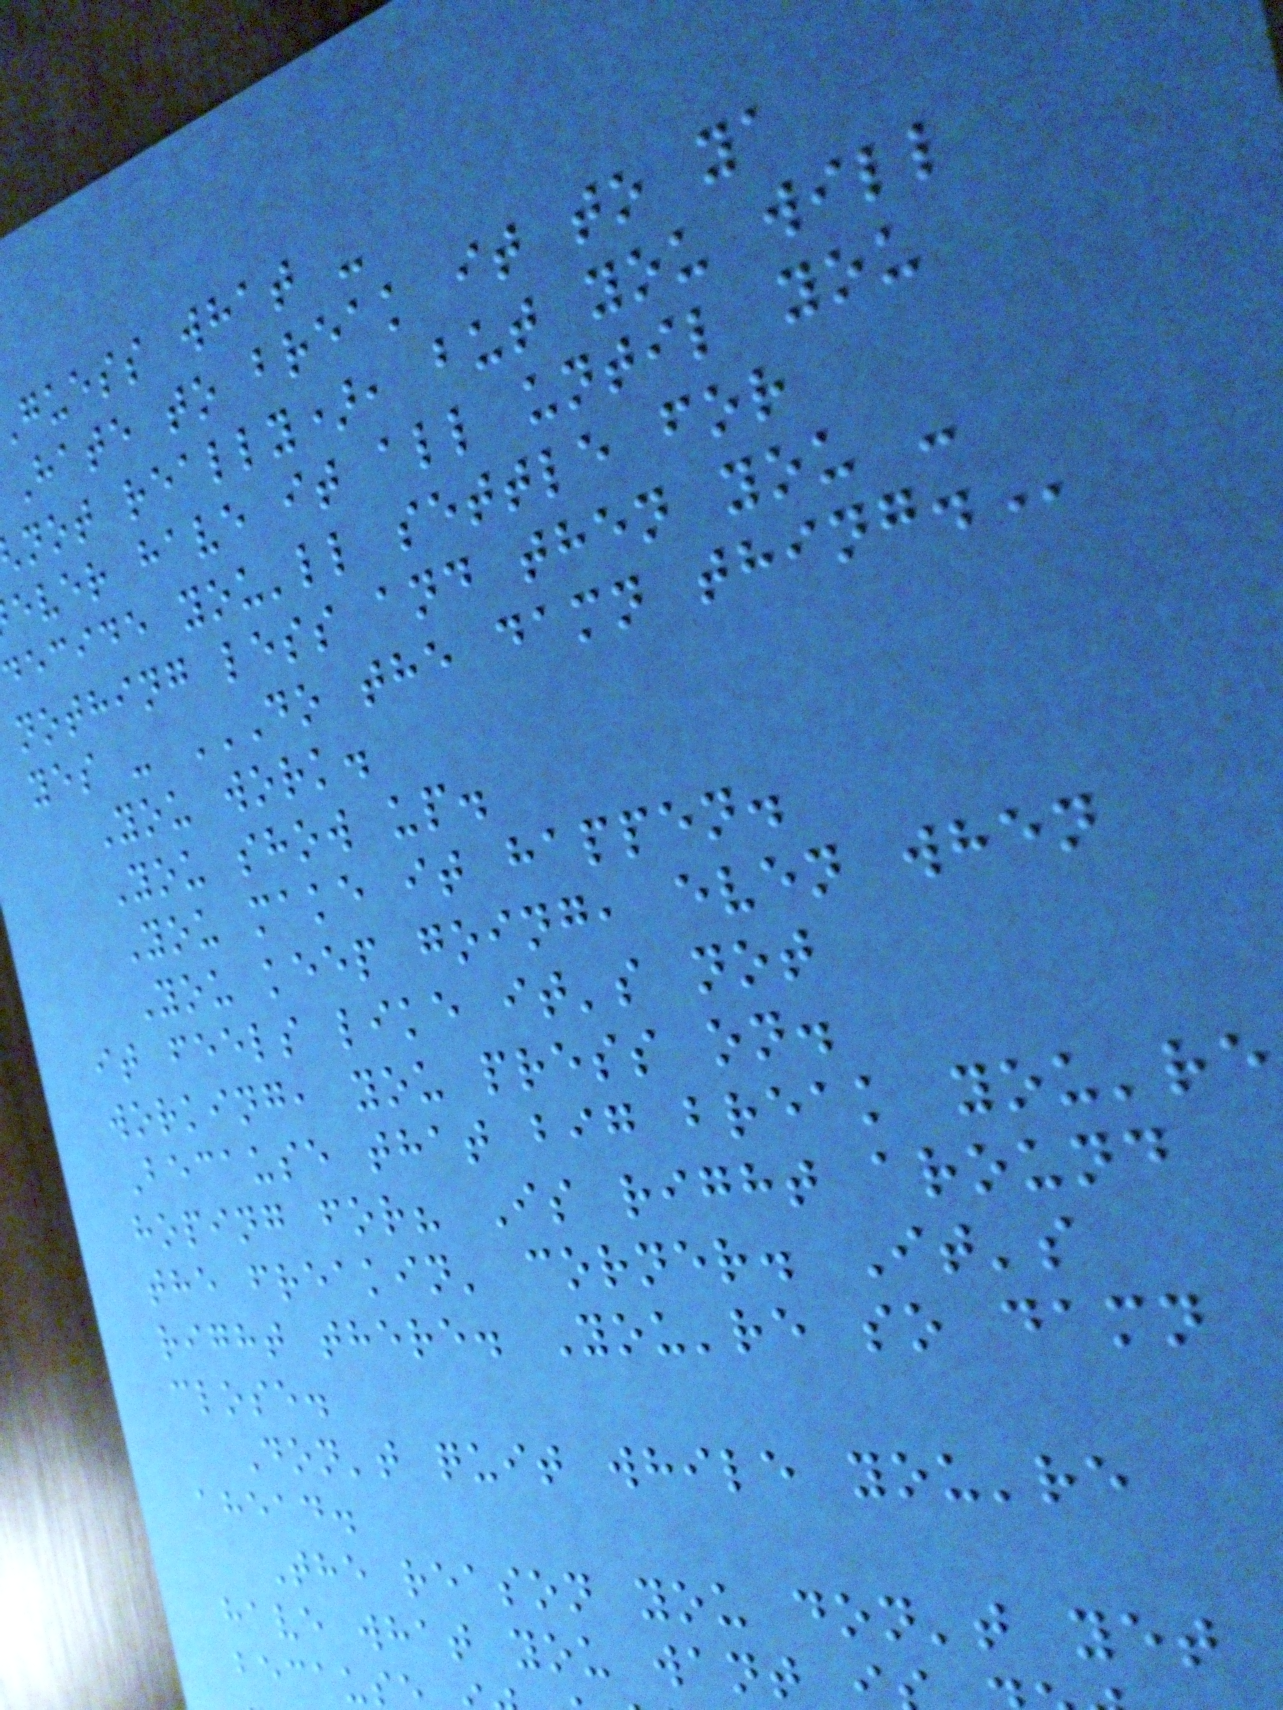guess what -
Hate to break it to ya
not really), but you will
ever have it all until you
decide you'll settle for
nothing less and then you -
yes - DO THE DAMN THING.
You work.
You show up.
You make it happen.
You keep going, even when
it feels like it's not
working, you press on.
Because that big break you're
hoping for? Is right around
the freakin' corner. It's
right there. You're so damn
close.
Don't quit while you're
ahead.
The reason you don't yet
have what you want
